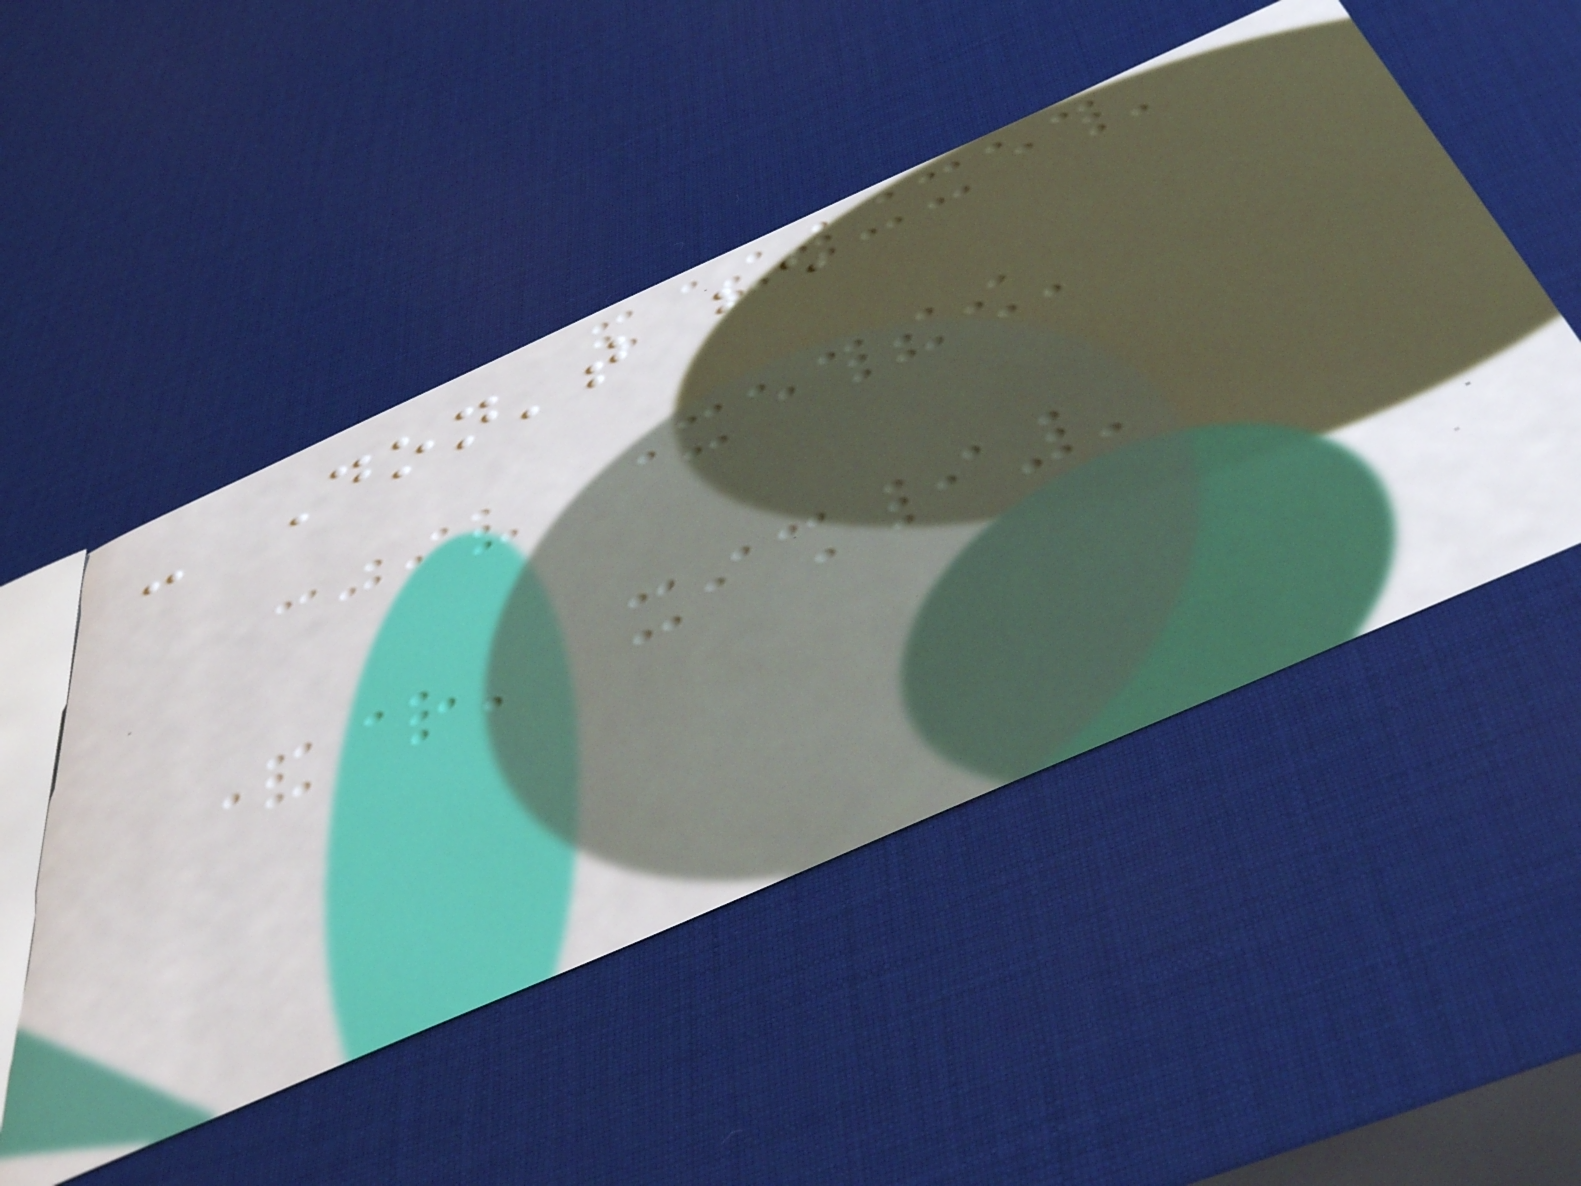- Don't be
